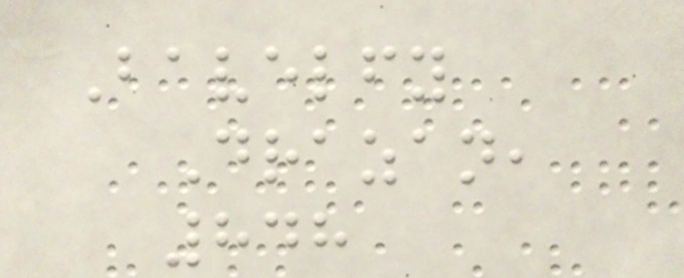Bavelfy
Drazan,
848
